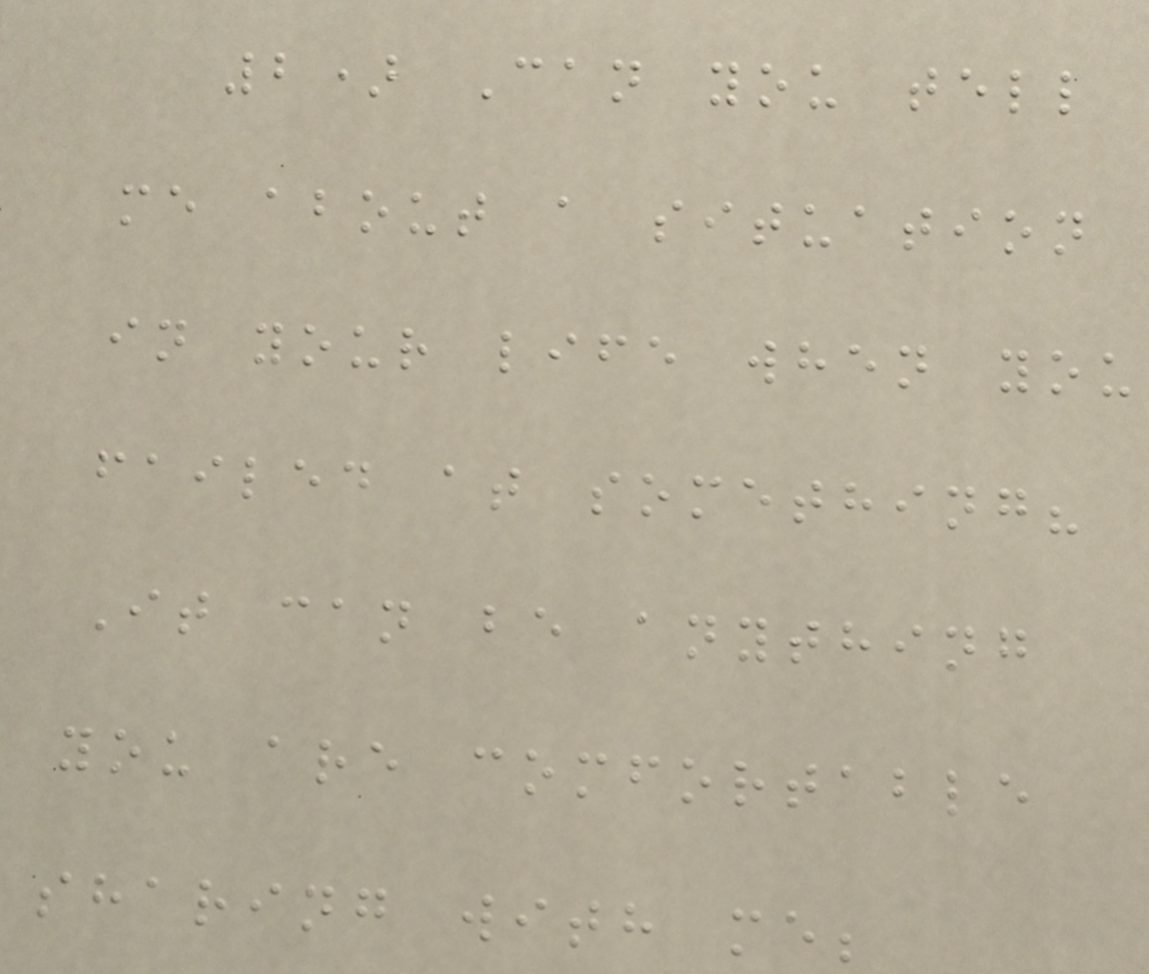2) Can you tell
me about a situation
in your life when you
failed at something?
It can be anything
you are comfortable
sharing with me;
